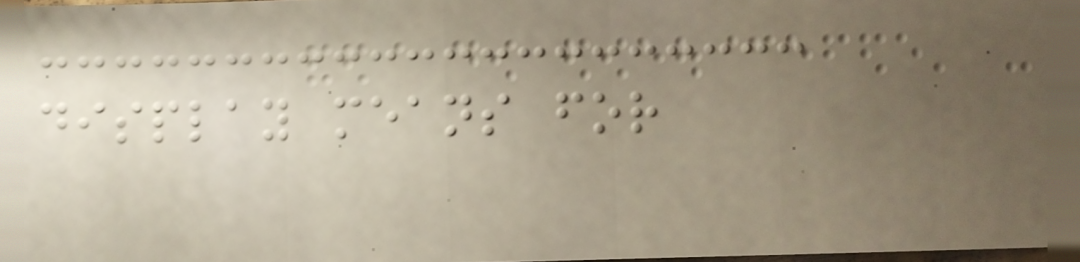display means for
